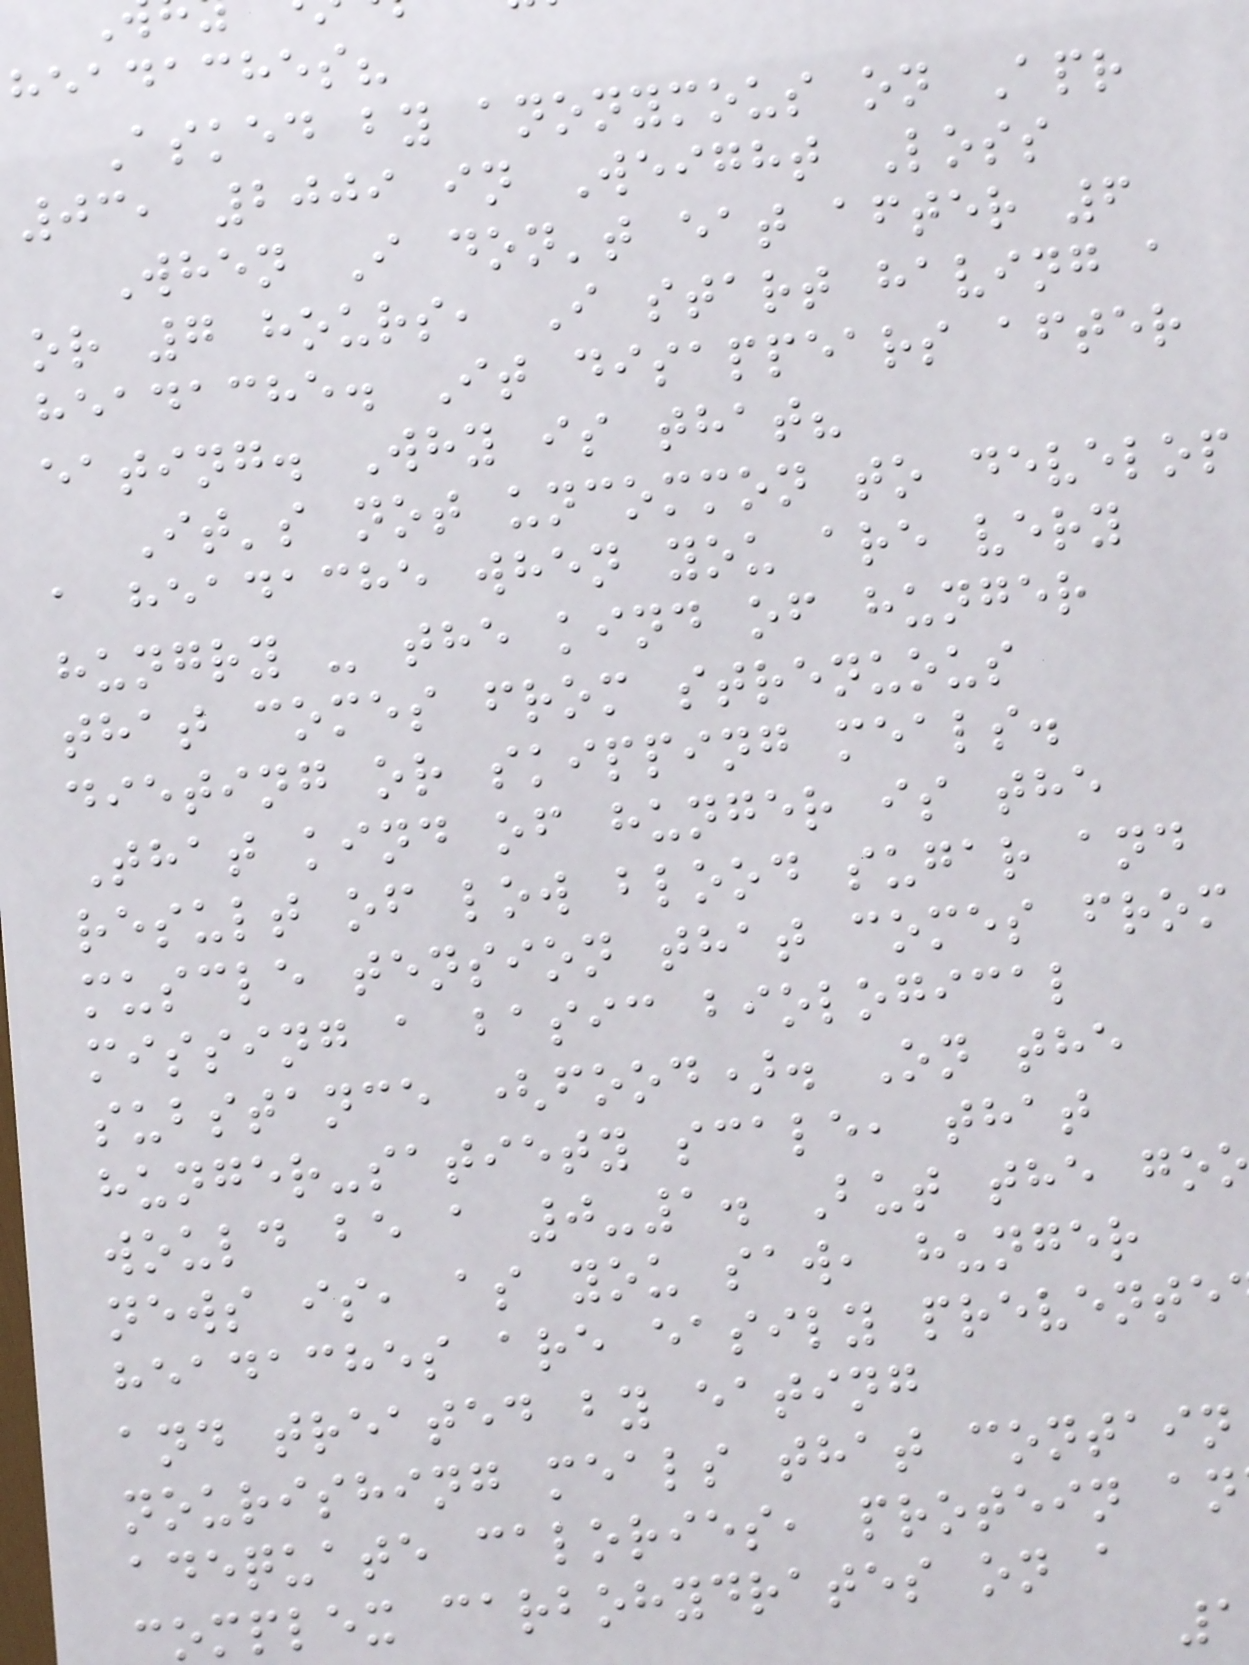headaches?
Asked by anonymous on Apr
03, 2009 in Weight Loss
When I don't eat after 6
or 7 hours, I start having a
headache. It disappears after
eating. Why is that?
It's not uncommon to develop
a headache when you are very
hungry - the kind of hunger
that comes from strenuous
dieting or skipping meals.
That kind of hunger is the
result of low blood sugar and
muscle tension that comes from
missing a basic biological
substance (food). On the
hunger-satiety scale, that
would be a 0-1. But the go
news is, as you saw, hunger
headaches are easily prevente
and treated by eating
nourishing meals that contain
adequate calories, protein an
omplex carbohydrates on a
